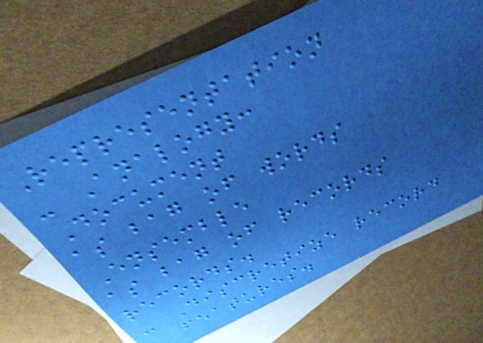Representation
- Analogy:
Document
as bag of words
Ensemble
as bag of records
records.
- Discretize record
features.
